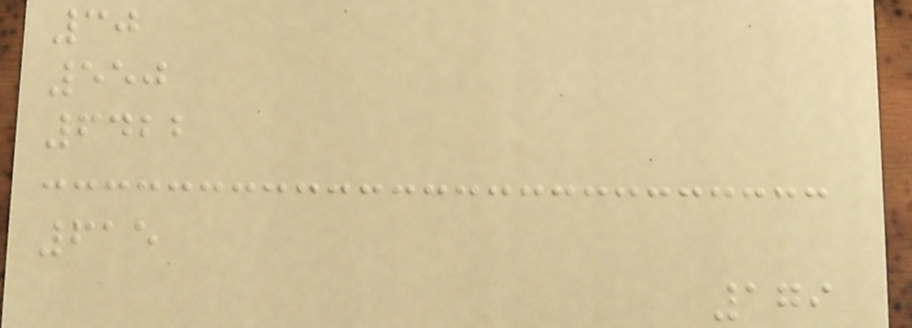30
550
6422
615
179
